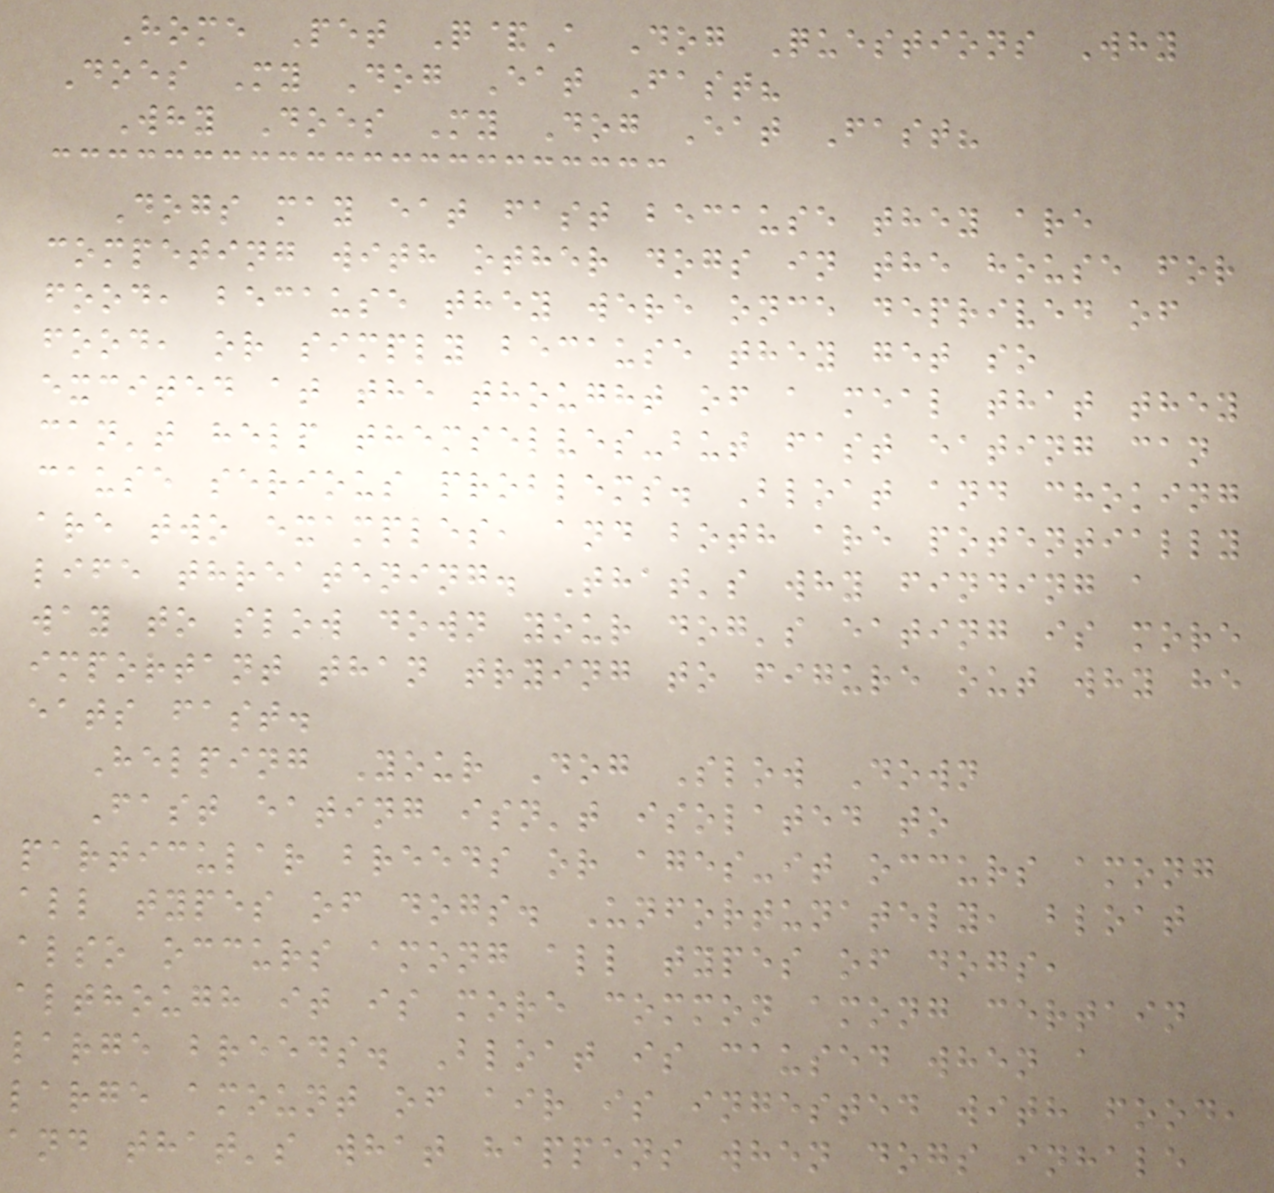Home Pet Q&A Dog Questions Why
Does My Dog Eat Fast?
Why Does My Dog Eat Fast?
Dogs may eat fast because they are
competing with other dogs in the house for
food, because they were once deprived of
food, or simply because they get so
excited at the thought of a meal that they
can't help themselves-but fast eating can
cause serious problems. Bloat and choking
are two examples, and both are potentially
life threatening. That's why finding a
way to slow down your dog's eating is more
important than trying to figure out why he
eats fast.
Helping Your Dog Slow Down
Fast eating isn't isolated to
particular breeds or ages-it occurs among
all types of dogs. Unfortunately, bloat
also occurs among all types of dogs,
although it is more common among certain
large breeds. Bloat is caused when a
large amount of air is ingested with food,
and that's what happens when dogs inhale
